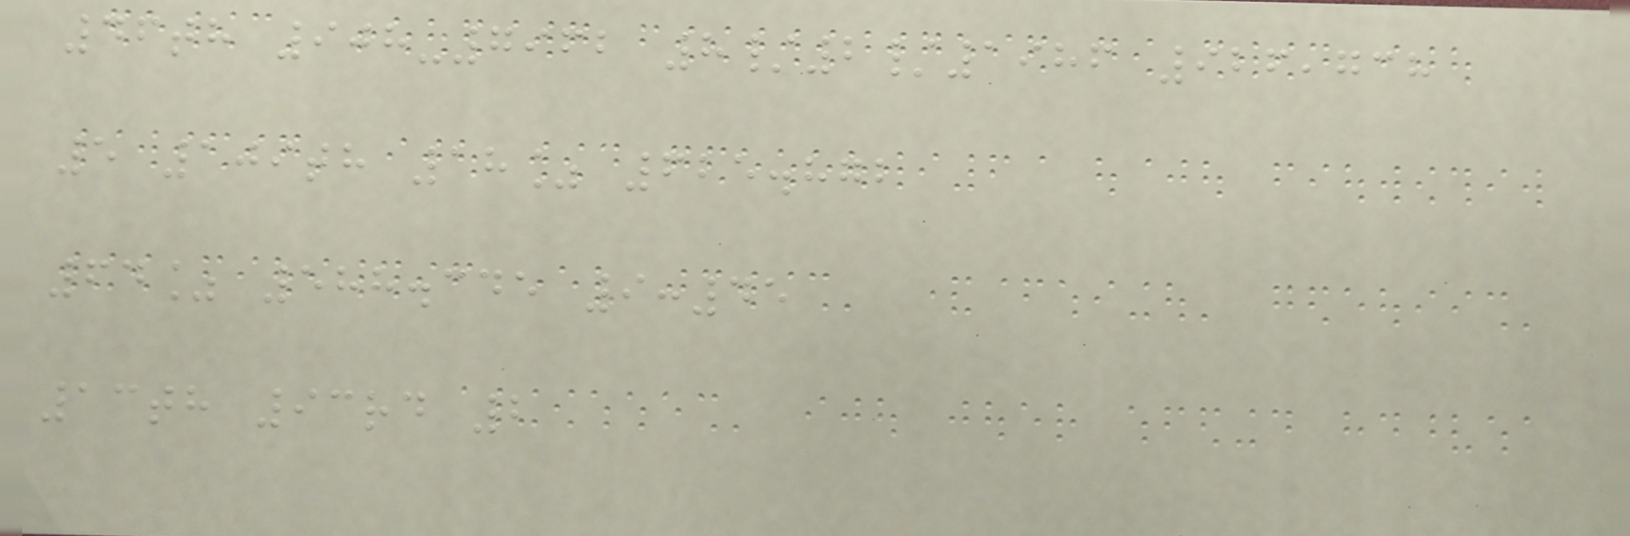46th 908-7962 8/2/1986 926,738
5 109th 18% 625.872
64% 588.345 9:45
13th 93rd 2
